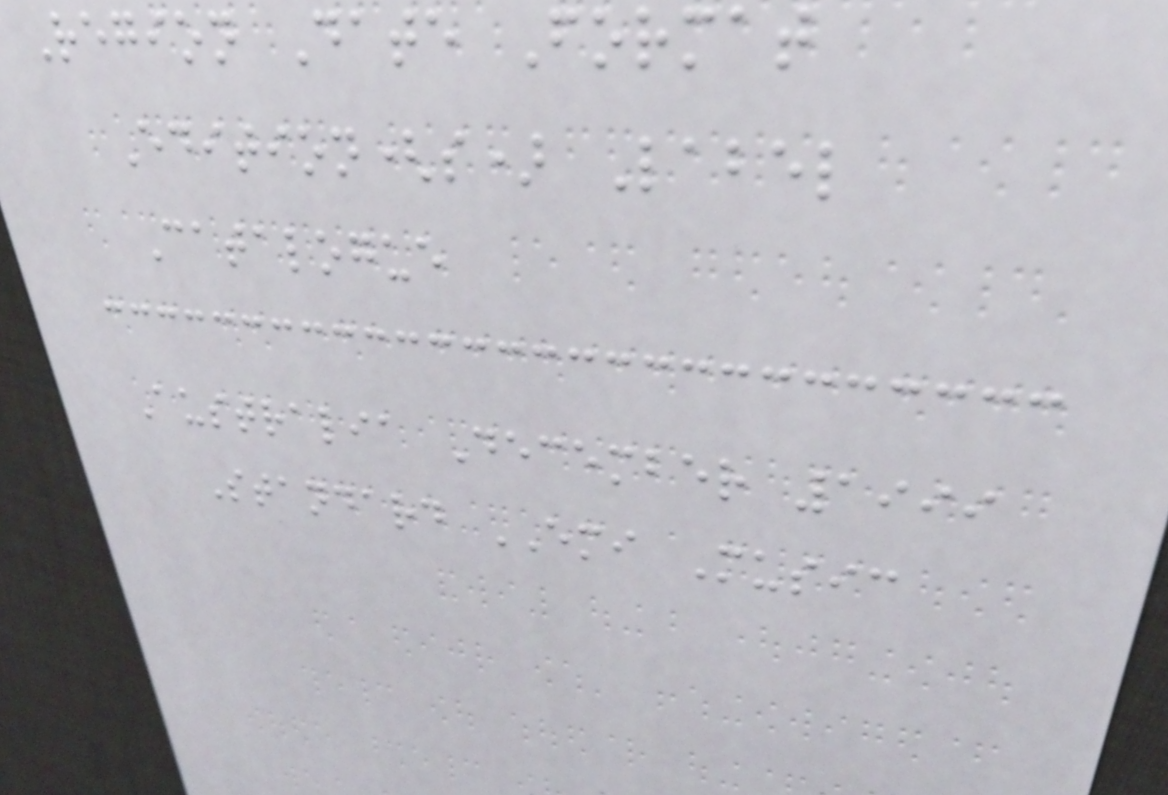Region Date Format
Edition(s) Label
Catalogue
Australia December 1999
Standard EMI Music
